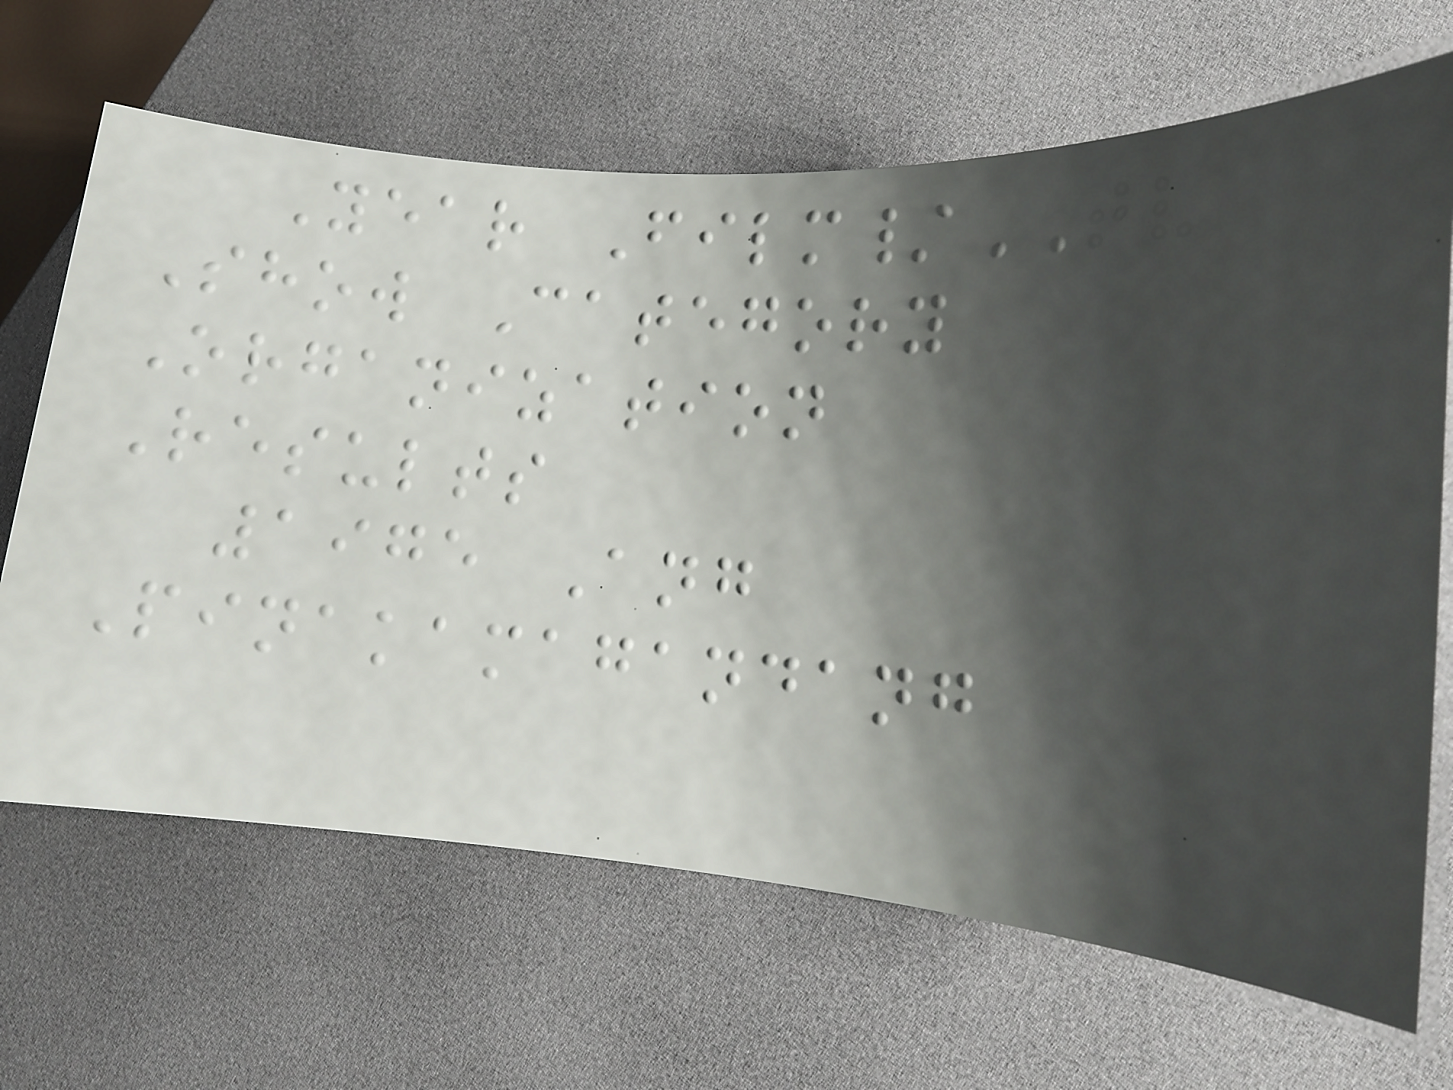Year Film/TV
Show Category
Organization
Results
1975 Ang
Pinakamagandang
